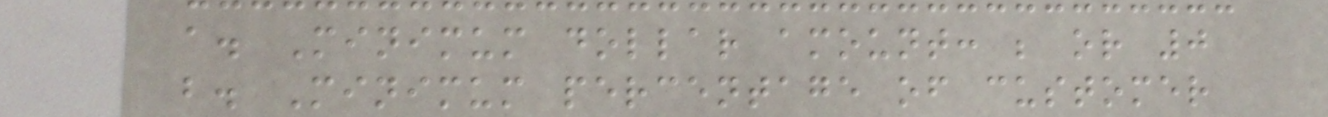a. Minimum dollar amount: ; or 0
b. Minimum percentage of customer
